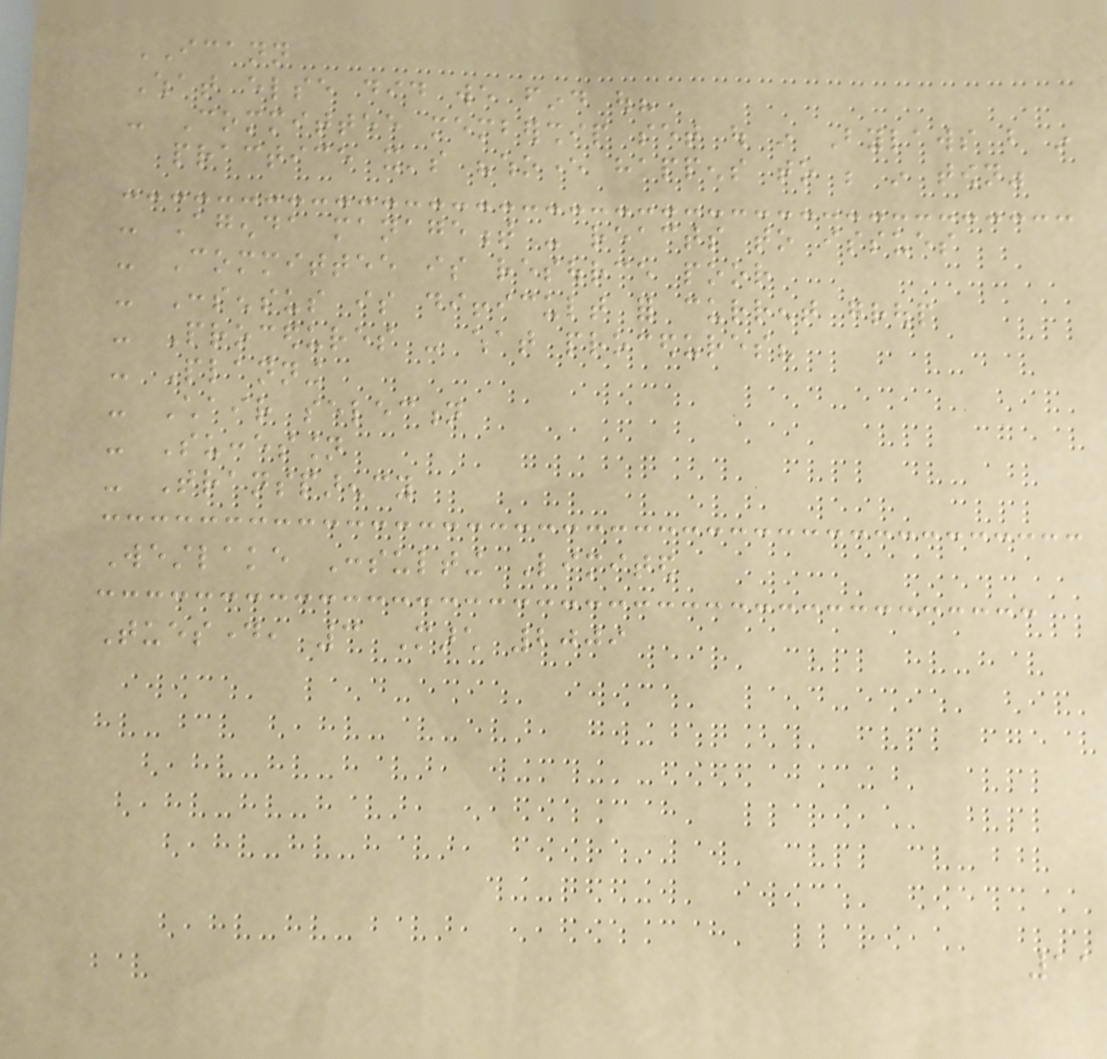ICANN
What else did we find out?
- Committee membership set out in Bylaws but in
practice it's "whoever happens to be in town"
- Agenda management - reacts to issues
- Committee is resource poor
- Consensus is difficult for current group
- Procedures - what procedures?
- Planning
- Chair selection
- Succession
- Transparency
Westlake Consulting Limited
Tuesday, 3 March 2009
11
